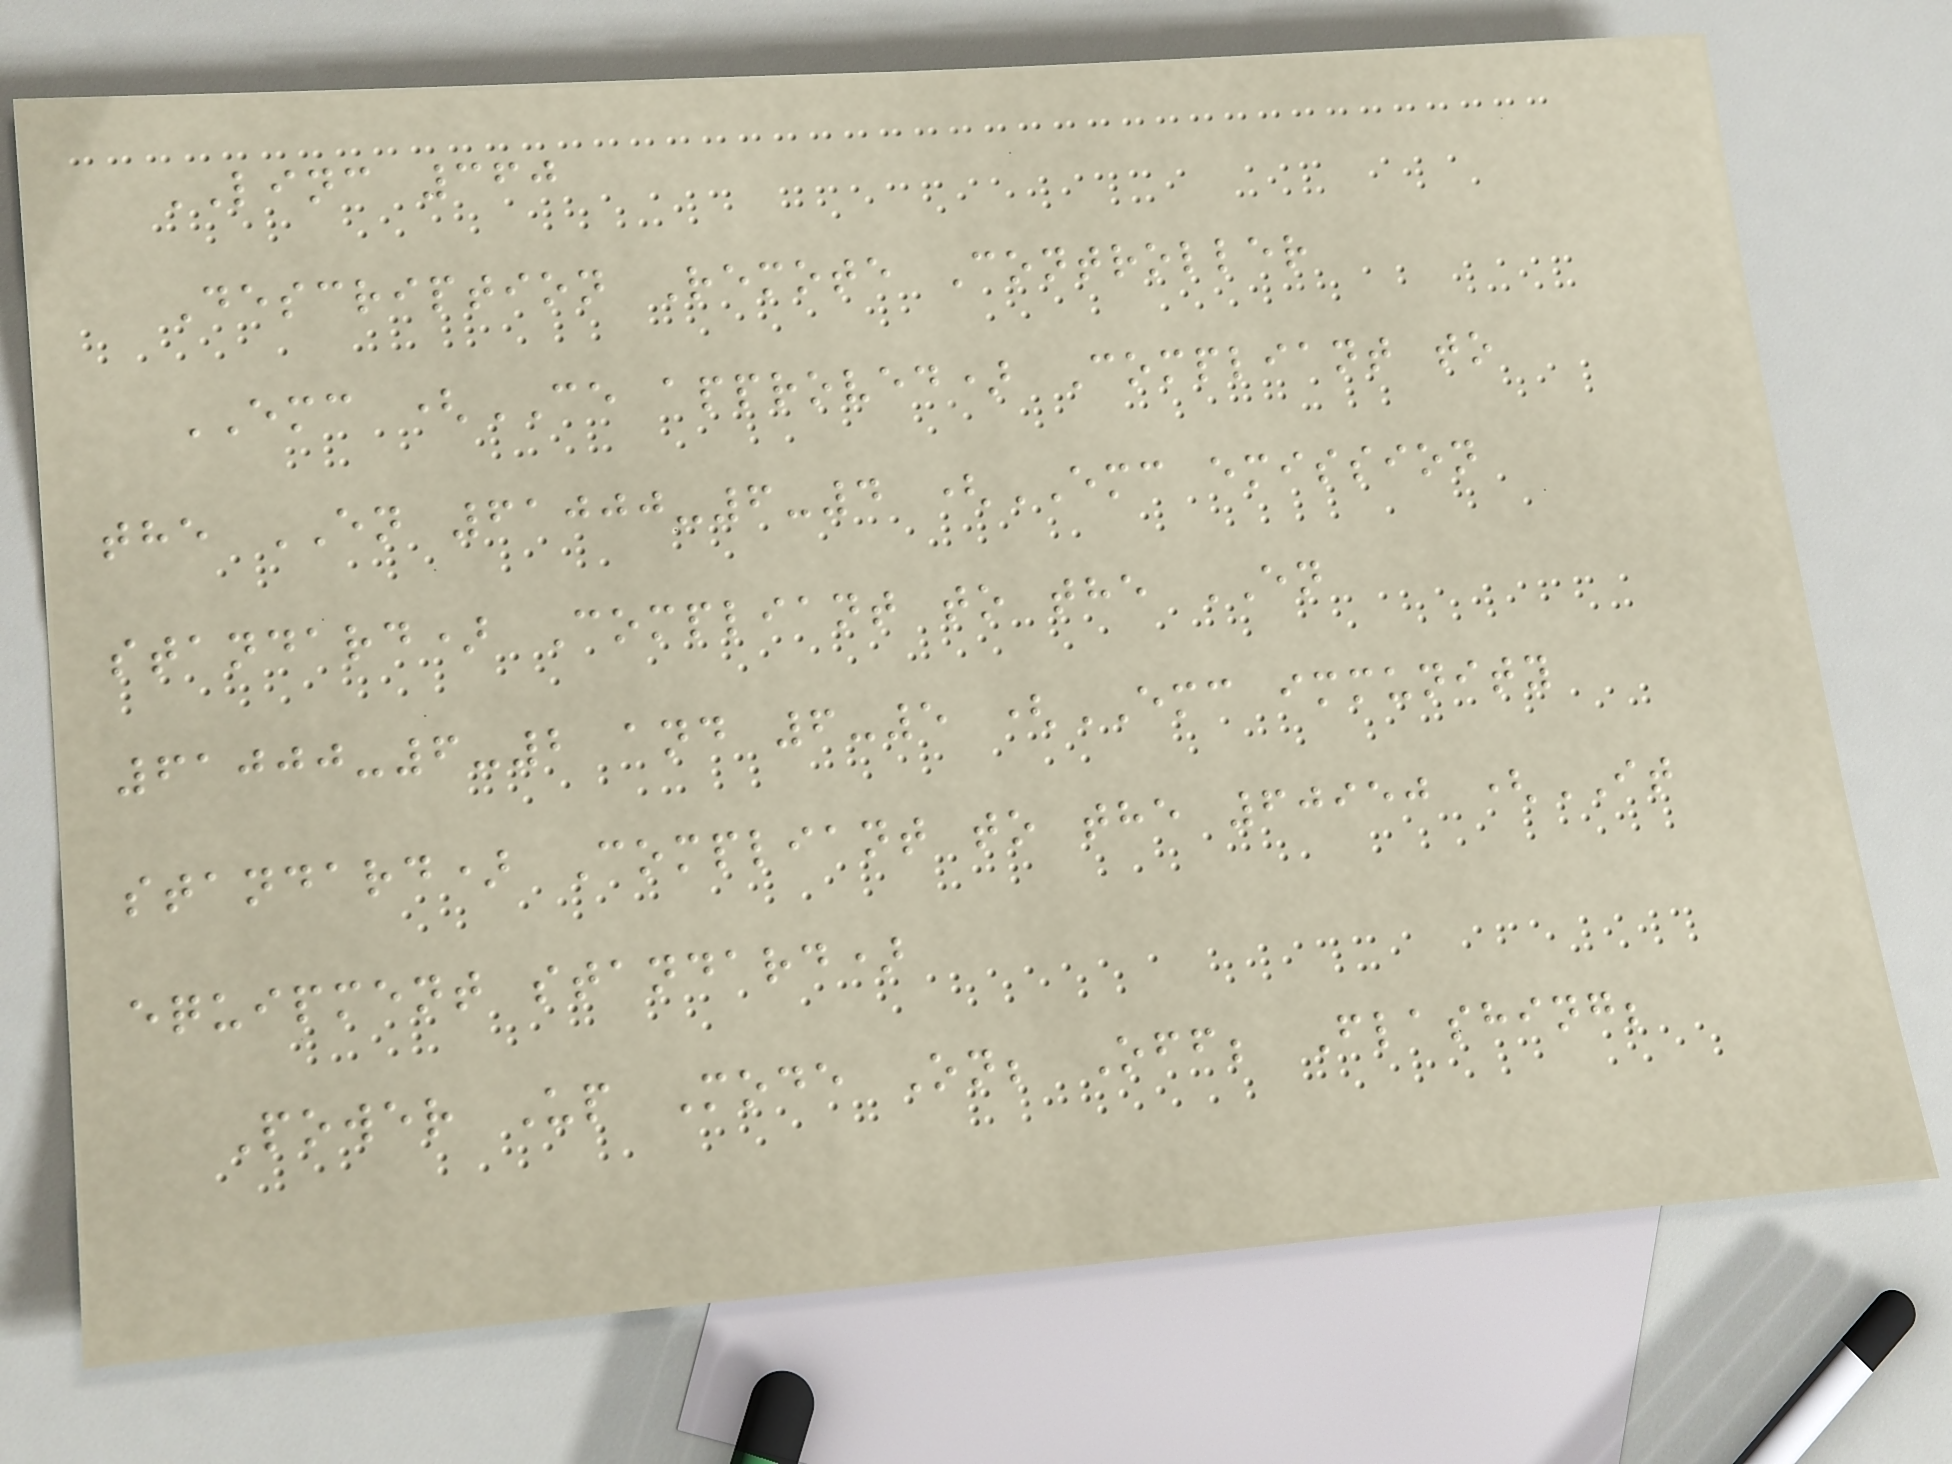LINC 360
Description Remote Controller
EMC (CE approved) Compliant to
the EN 61000-6-4 (EMC emission
standard) Compliant to the EN
61000-6-2 and 6-5 (EMC immunity
standard) Compliant to the 60950 (IT
equipment standard)
Power Up Mode On; Off; Flashing;
